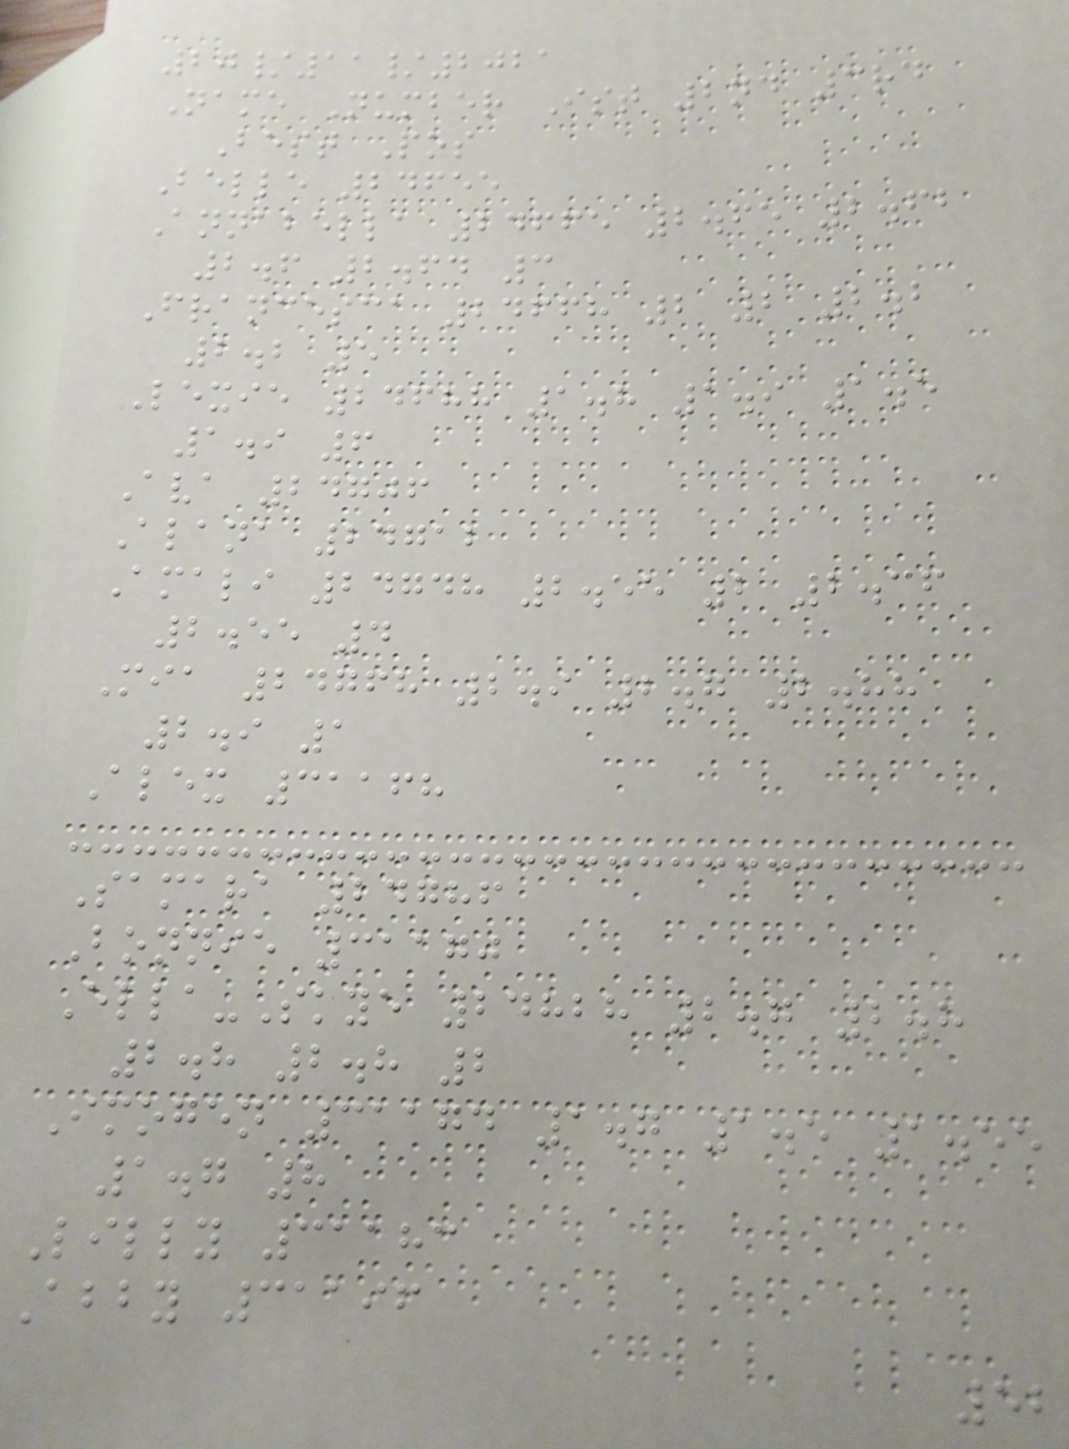20/11/2021
Name Number Ist 2nd 3rd
Best Pos
Belle 24655
Annabella 24665 2.65 2.62
2.6 2.64 3
Francesca 24668 2 2 2.2
2.2 5
Lexie 24688 1.8 1.9 1.5
1.9 6
Ava 24706
Alana 24712
Amali 24748 2.55 2 2.36
2.55 4
Mia 24768 2.9 2.7 2.88
2.9 1
Alex 31168
Samara 24786
Bonnie 31170
Ella-Skye 24828 2.7 2.8
2.8 2.8 2
Imogen 31174 1.7 1.5 1.55
1.7 8
Lilly 31183
Abby 31196
52
